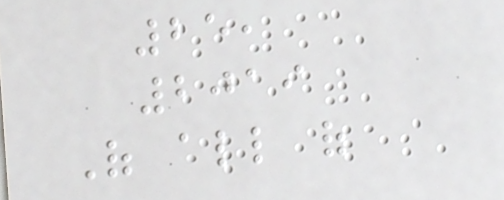25,
2019
Of all of
